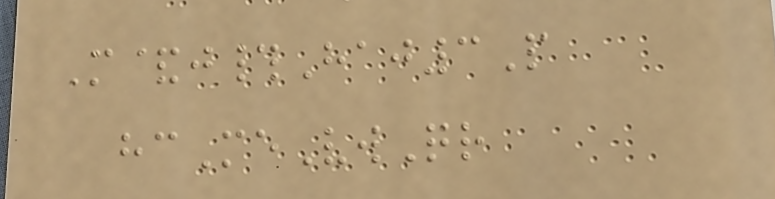M&j#Haj3P
hcMeVwQr
